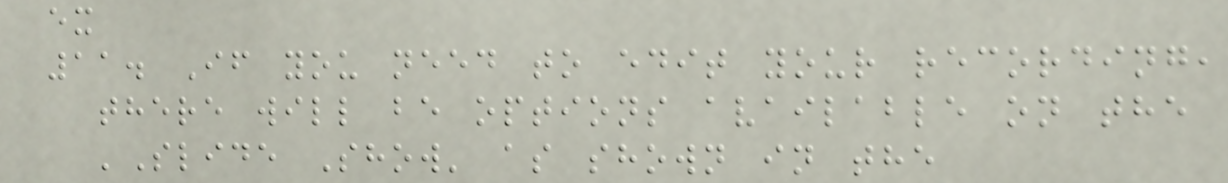ex
11. If you need to edit your recording,
there will be options available on the
'Slide Show' as shown in the
